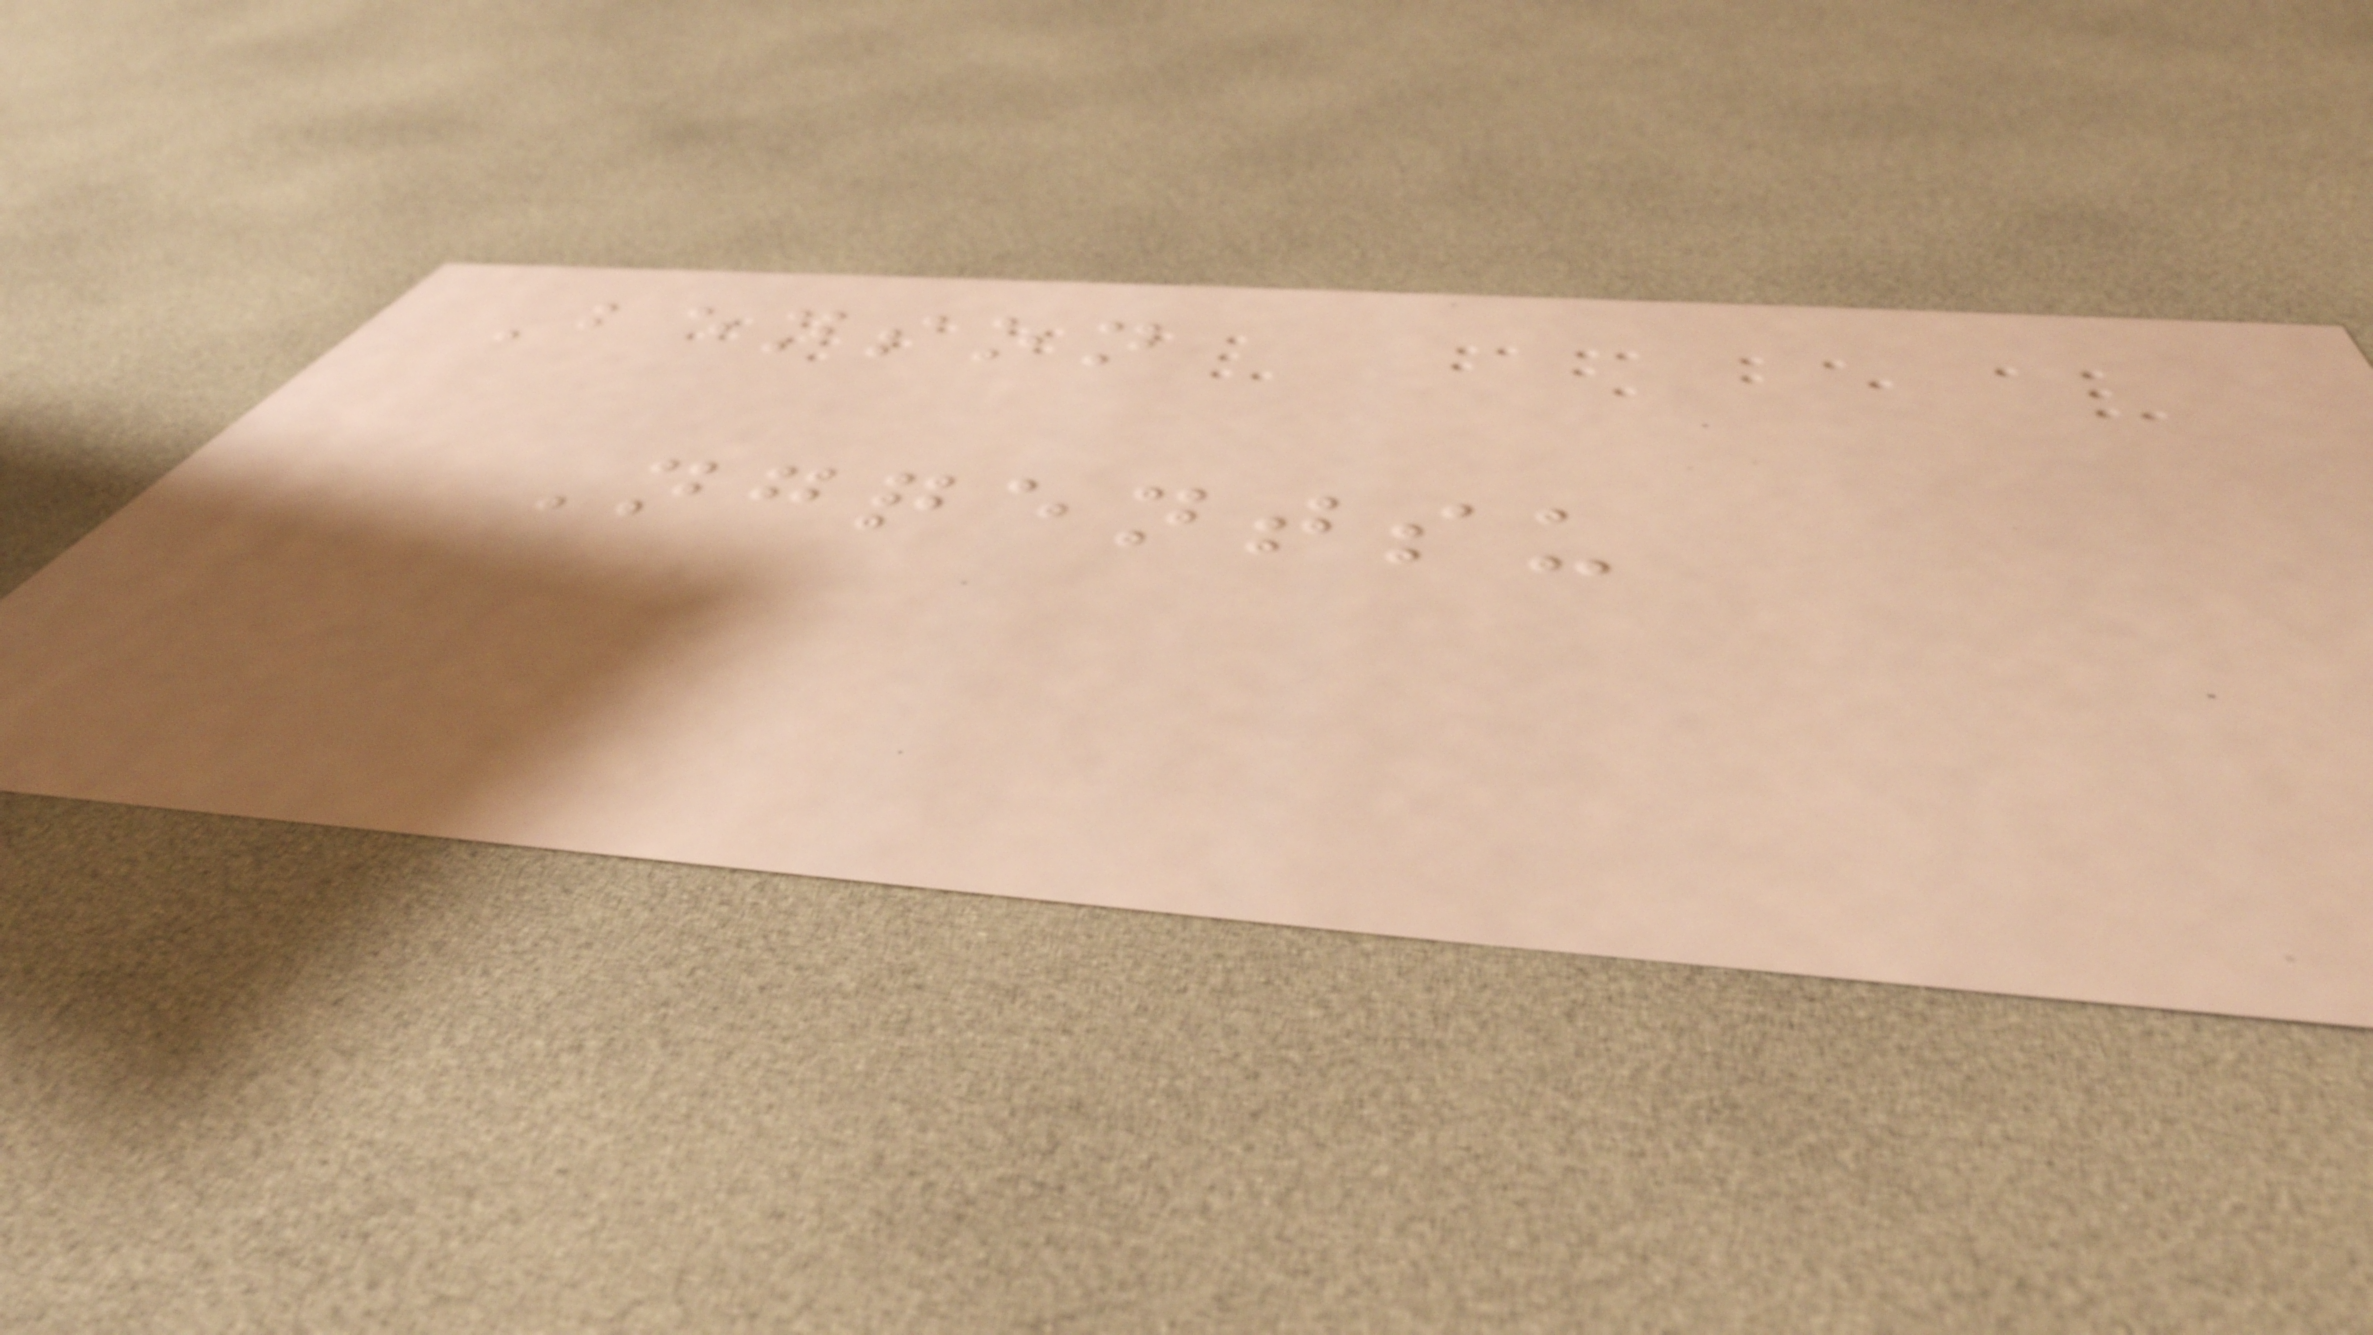Benson
Ngqentsu
